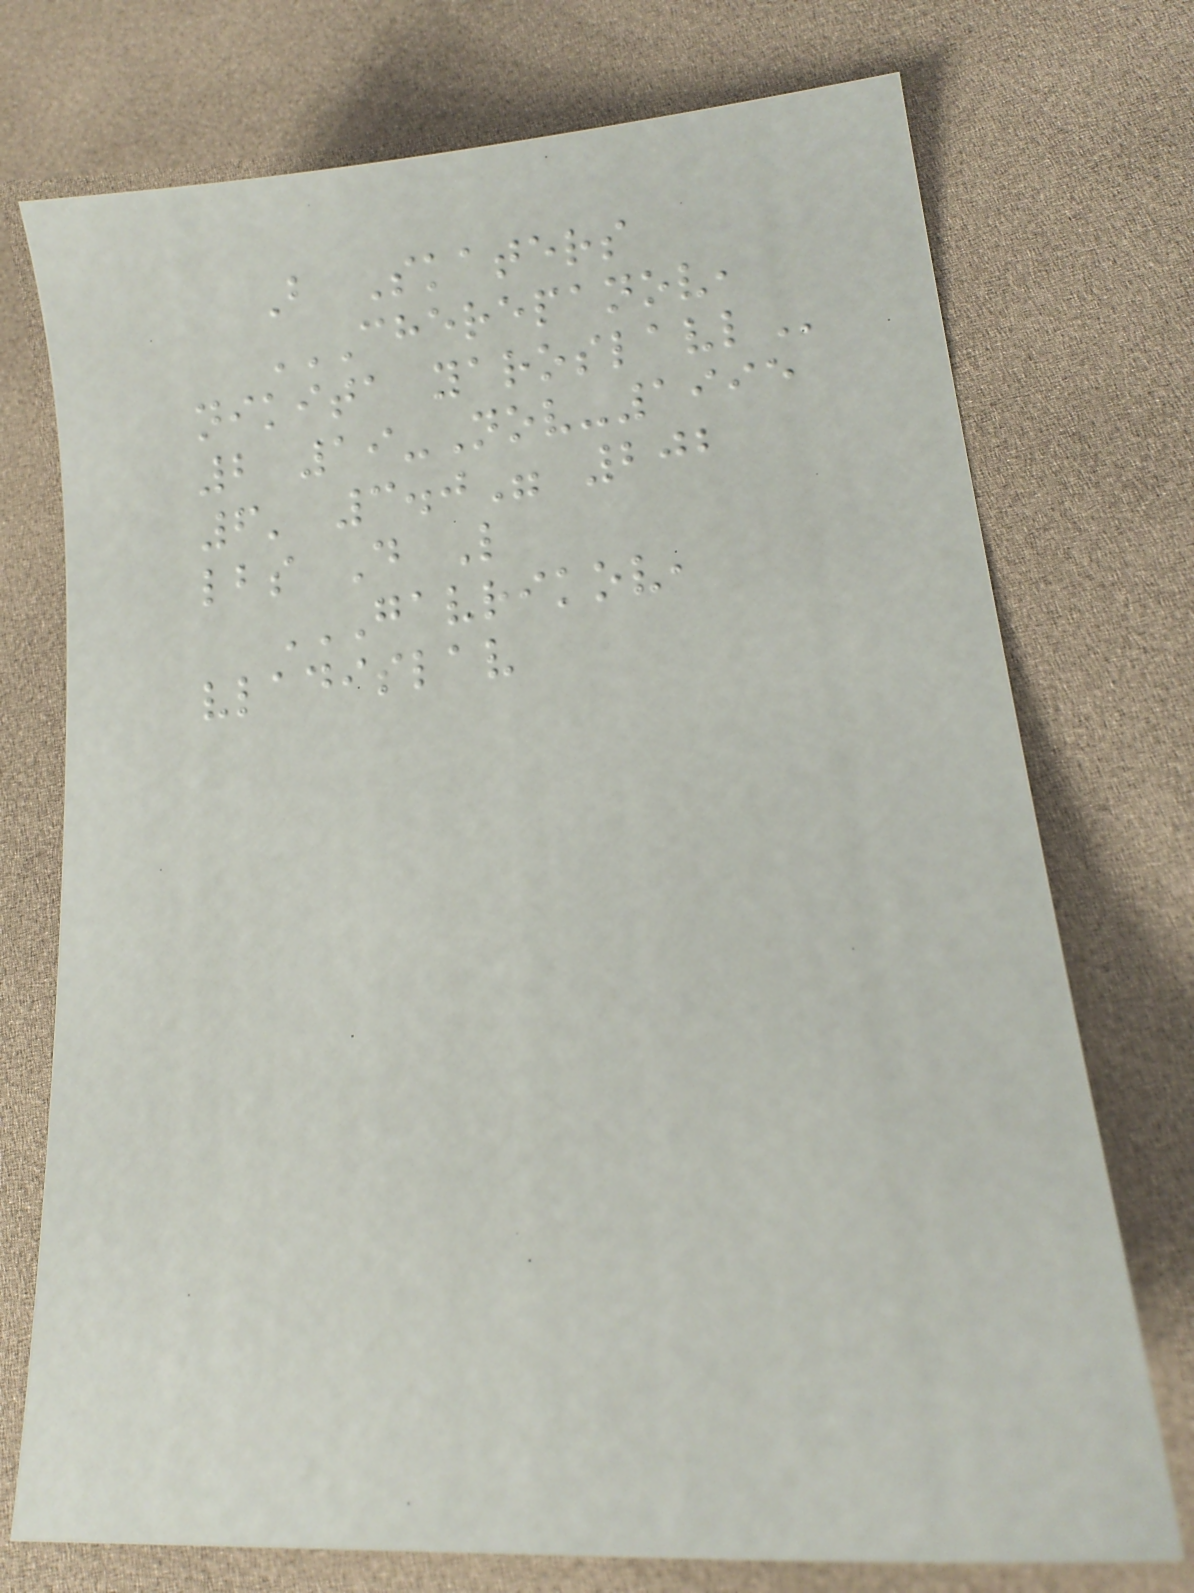B Skaters
CHEREPANOV,
NIKITA YAROSLAVL
2 19-Nov-1995
6' 3.0" 202
lbs D L
GAVRIKOV,
VLADISLAV
